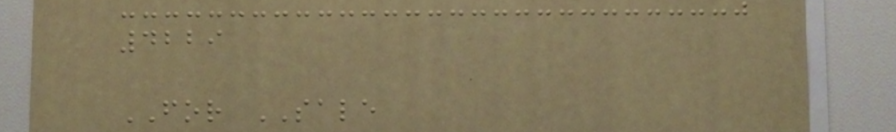4229
FOR SALE
